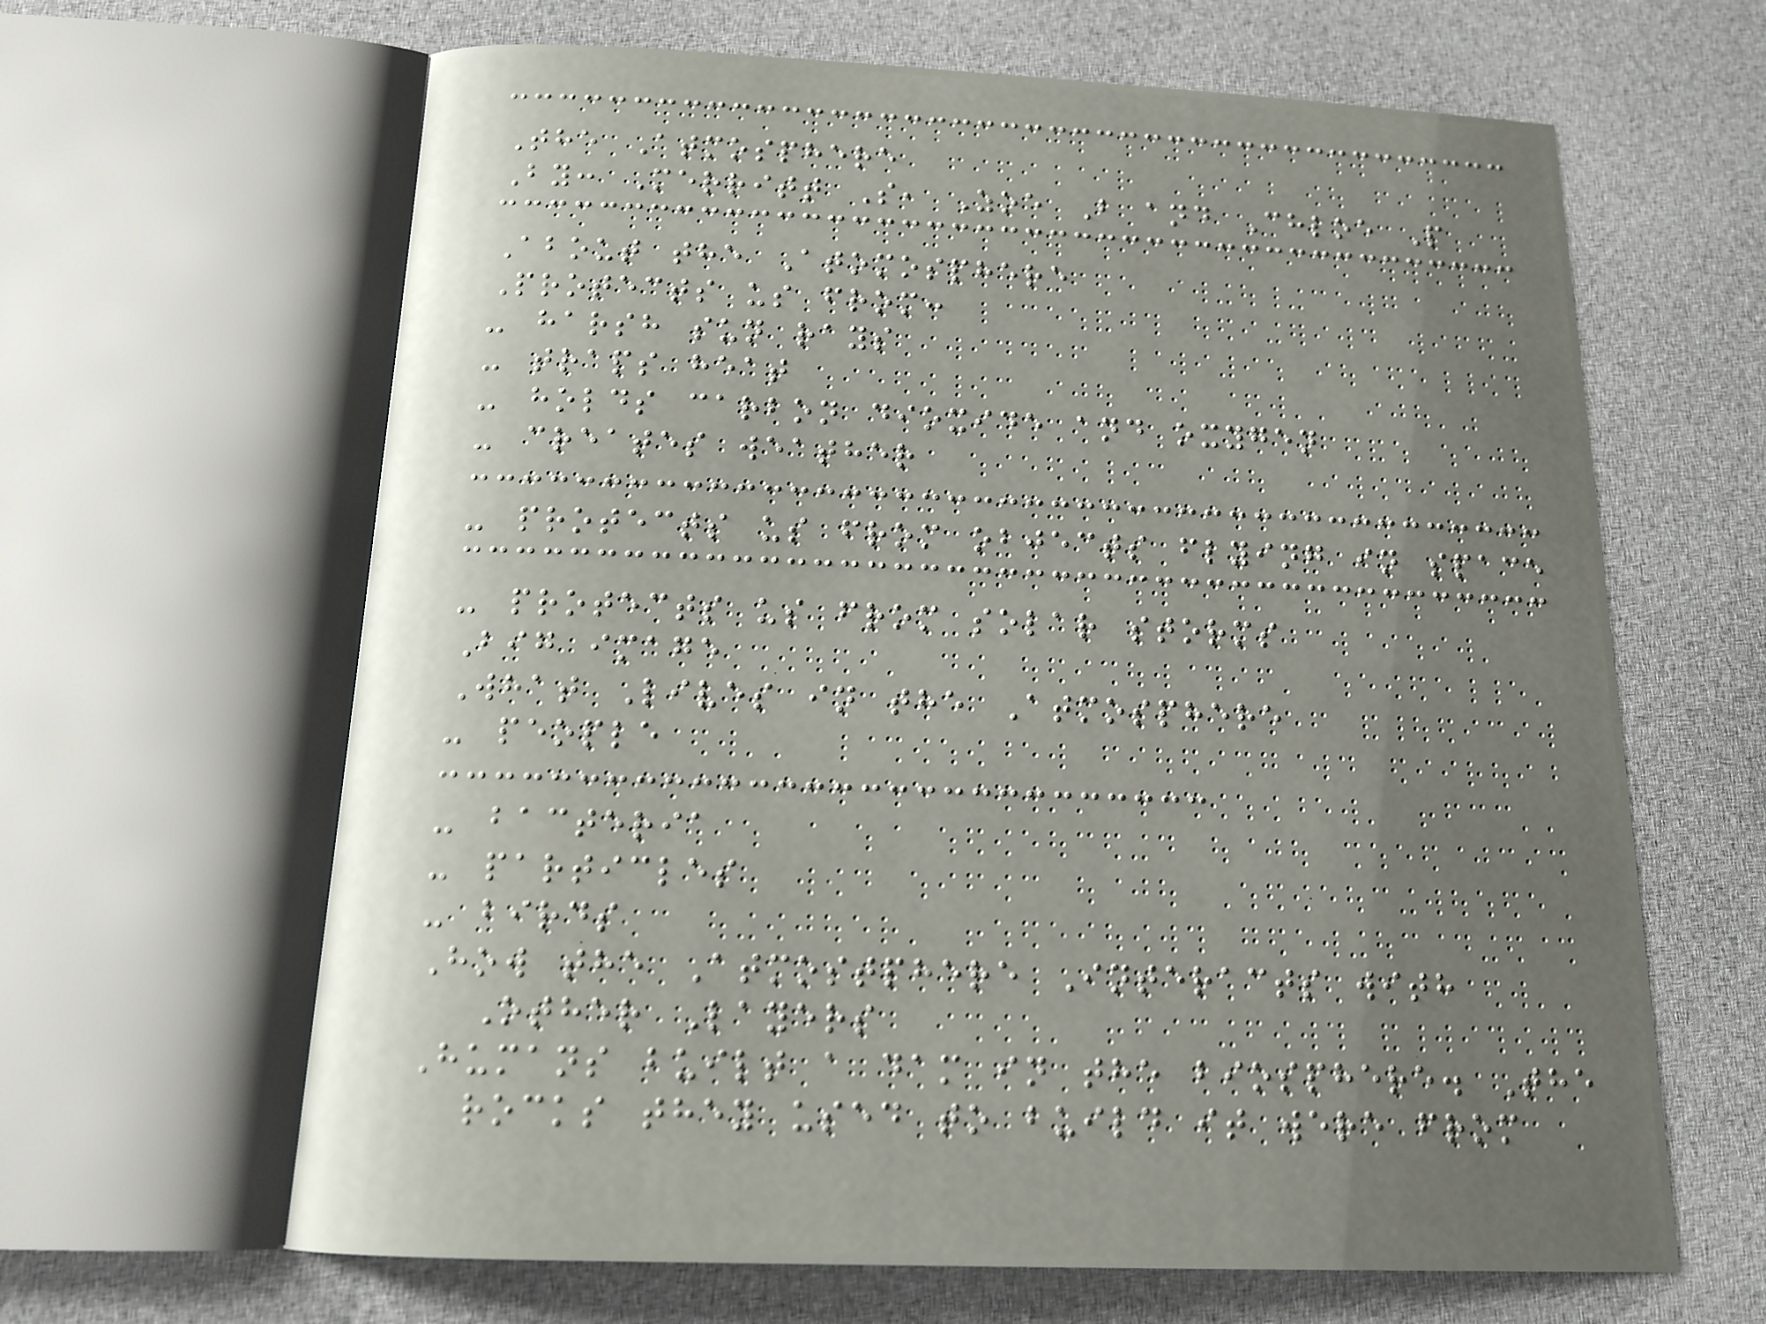The Atmosphere
By: Merritt S, Zoe B and Chloe P
About the Atomosphere
Protects us from:
- harsh sun rays
- traps heat
- holds carbon dioxide and oxygen
- creates weather
- protects us from objects flying in space
- protects us from solar storms
Big image
What Lives in the Atmosphere
- people
- bacteria
- particles
- birds
How the Atmostphere Interacts with
Other Layers
Humans built a dam in the biosphere. The
rocks they used to build it were from
